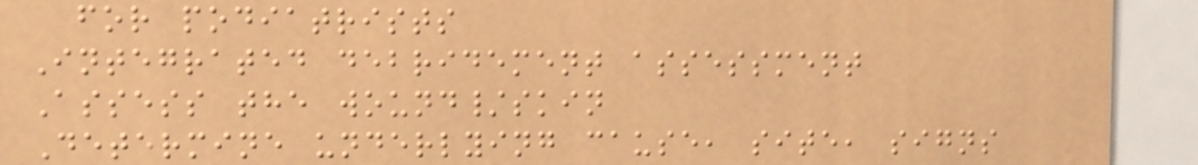for podiatrists
Integrated debridement assessment
Assess the wound/skin
Determine underlying cause, site, signs
